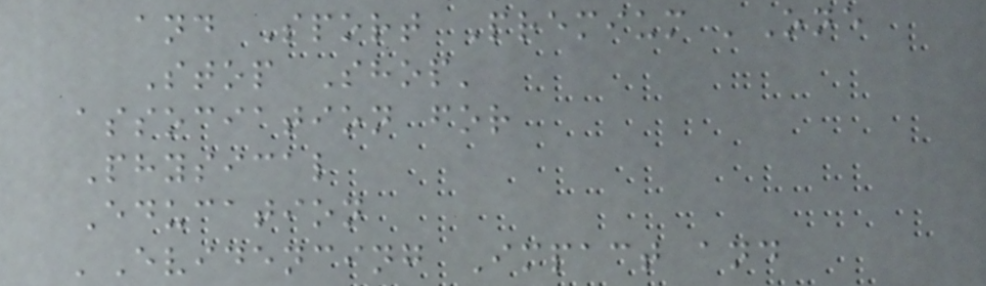and Sport Premium 'One
Stop Shop'
association for
Physical
Education
'Evidencing Impact and
